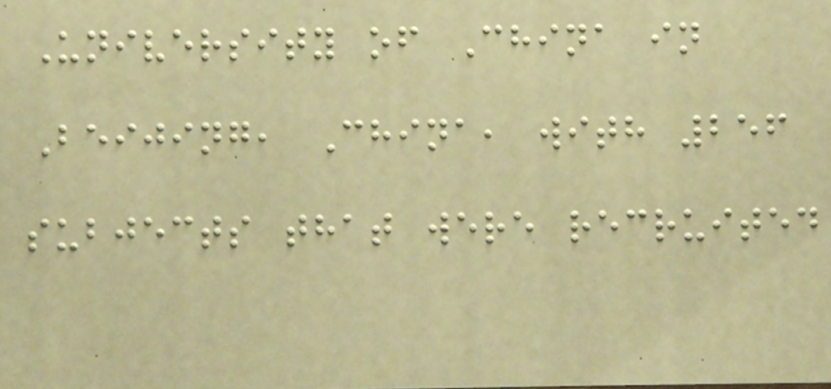University of China in
Beijing, China, with 256
subjects that were recruited
